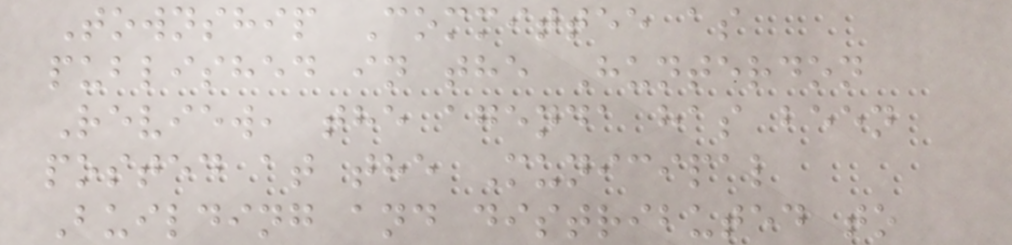Township Committee as
published in the Hunterdon
Review, the agenda has been
posted at the Municipal
Building and distributed to
